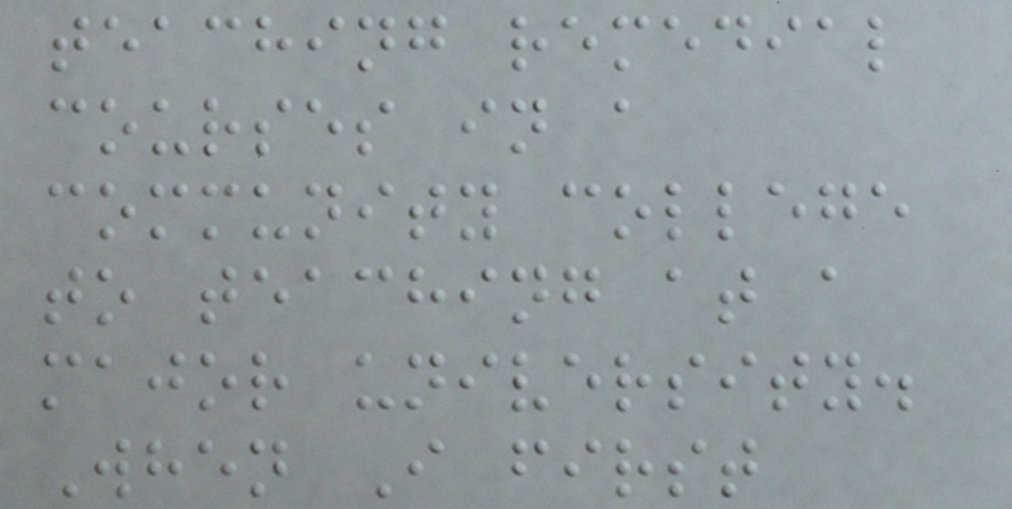teaching remedial
courses in a
community college
to teaching at a
major university.
When I first
